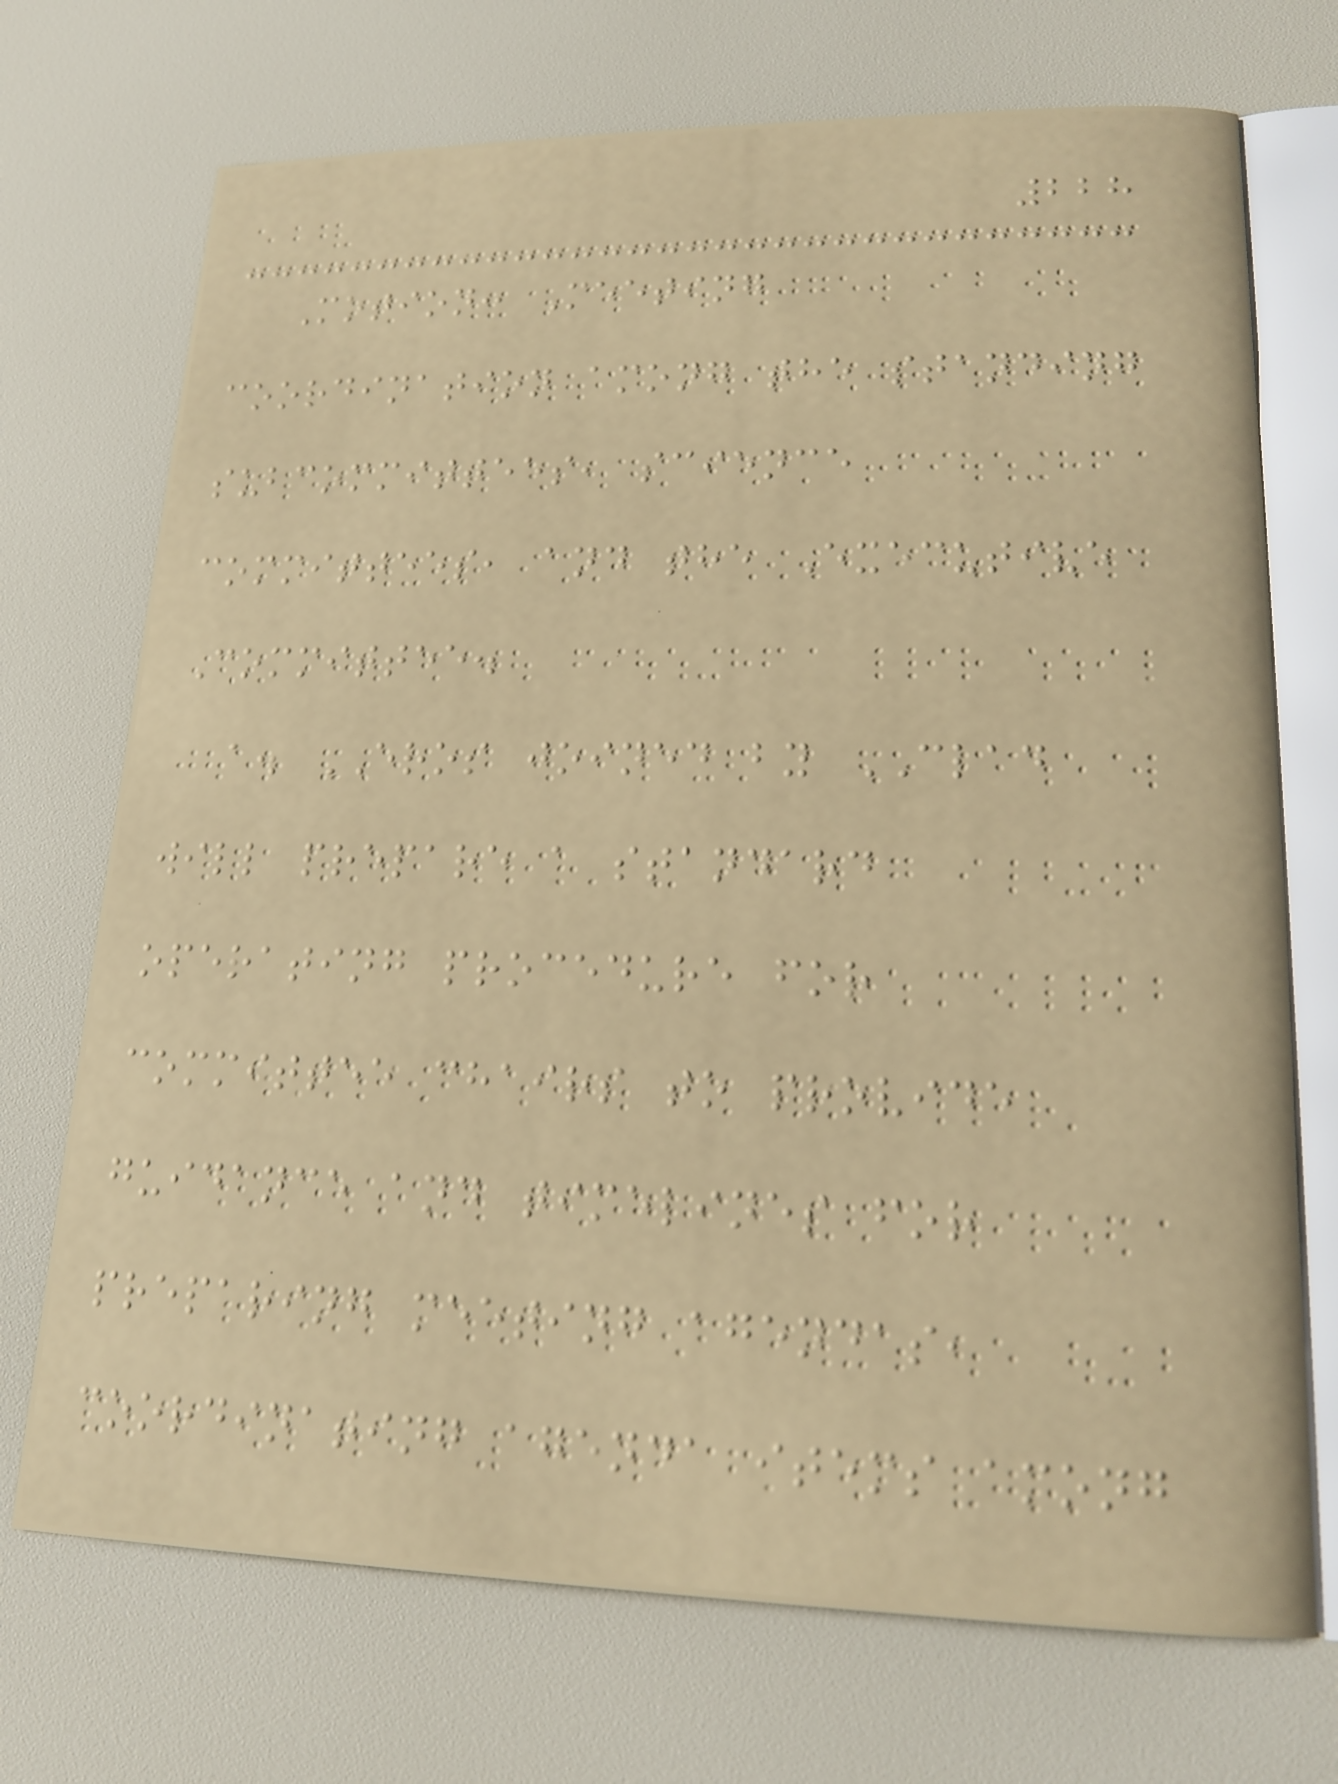228
Motion: Meeting
coordination among the standing
subcommittees, science
committees, and the Executive
Committee.
a. EROS joined by CLAD
will prepare a standard
operating procedure for
committee chairs to provide
guidance and timelines for
preparing meeting agendas,
coordinating agenda items among
